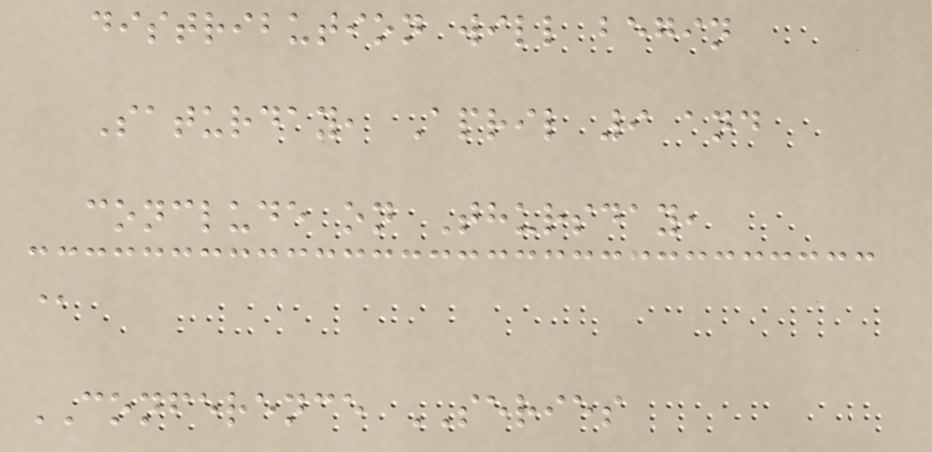distribution will begin
Saturday, April 9 and
conclude on Thursday,
@
CONFERENCE SERIES
